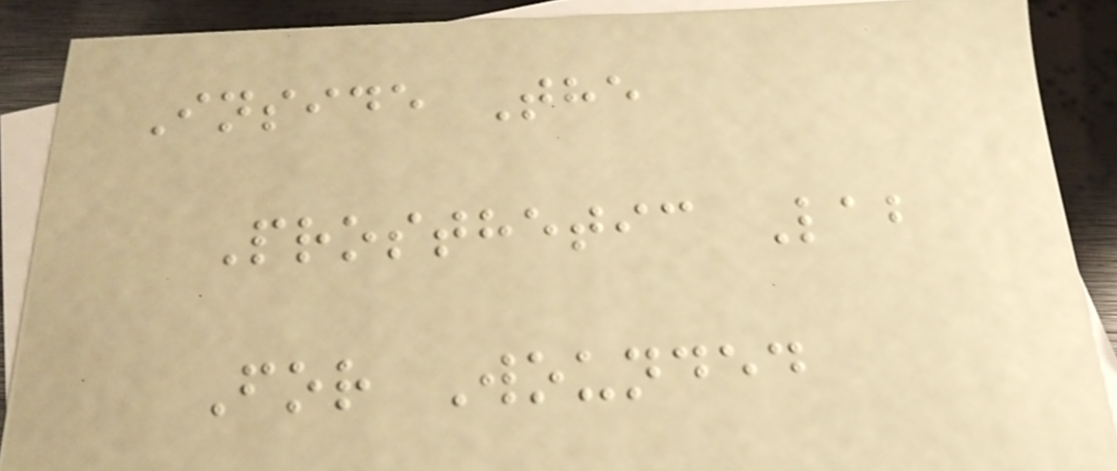Inside The
Prosthetic Lab
For Wounded
